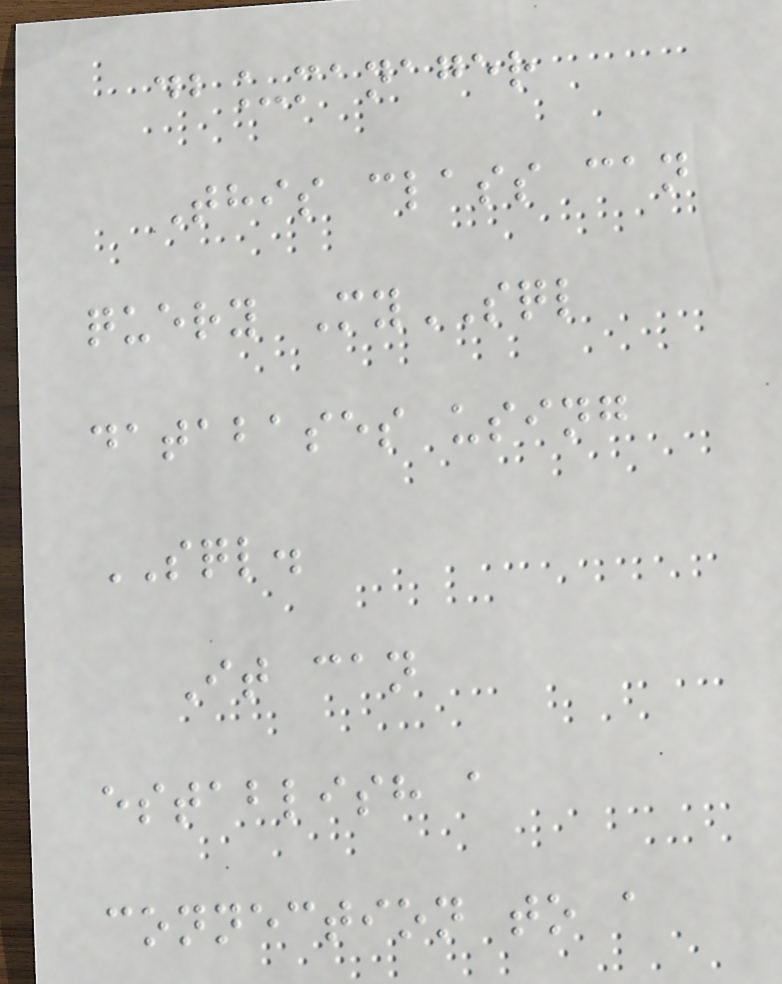db_manager
This class can
query MySQL
databases using
SQL.
It can
establish a
connection to a
